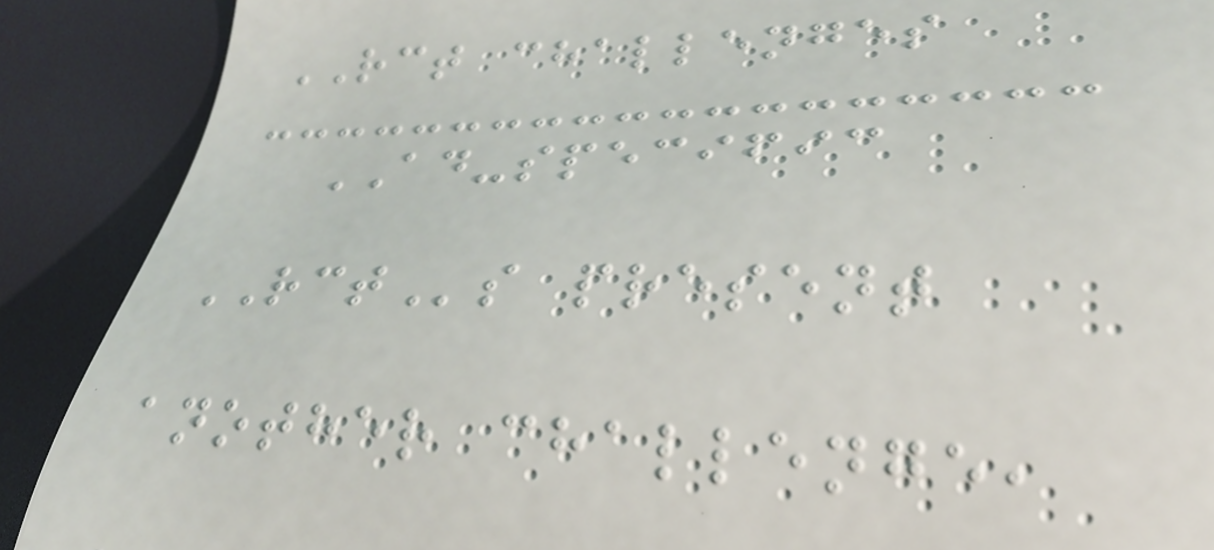RCT challenges
AD-specific
RCTs present
another challenge,
